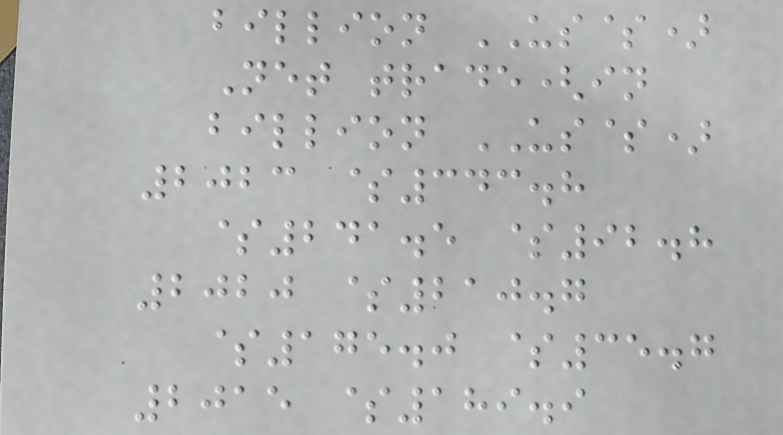billion US$)
Net trade(in
billion US$)
2023 $343.8
$241.5 $92.8
2020 $210.7
$175.0 $35.7
2015 $189.9
